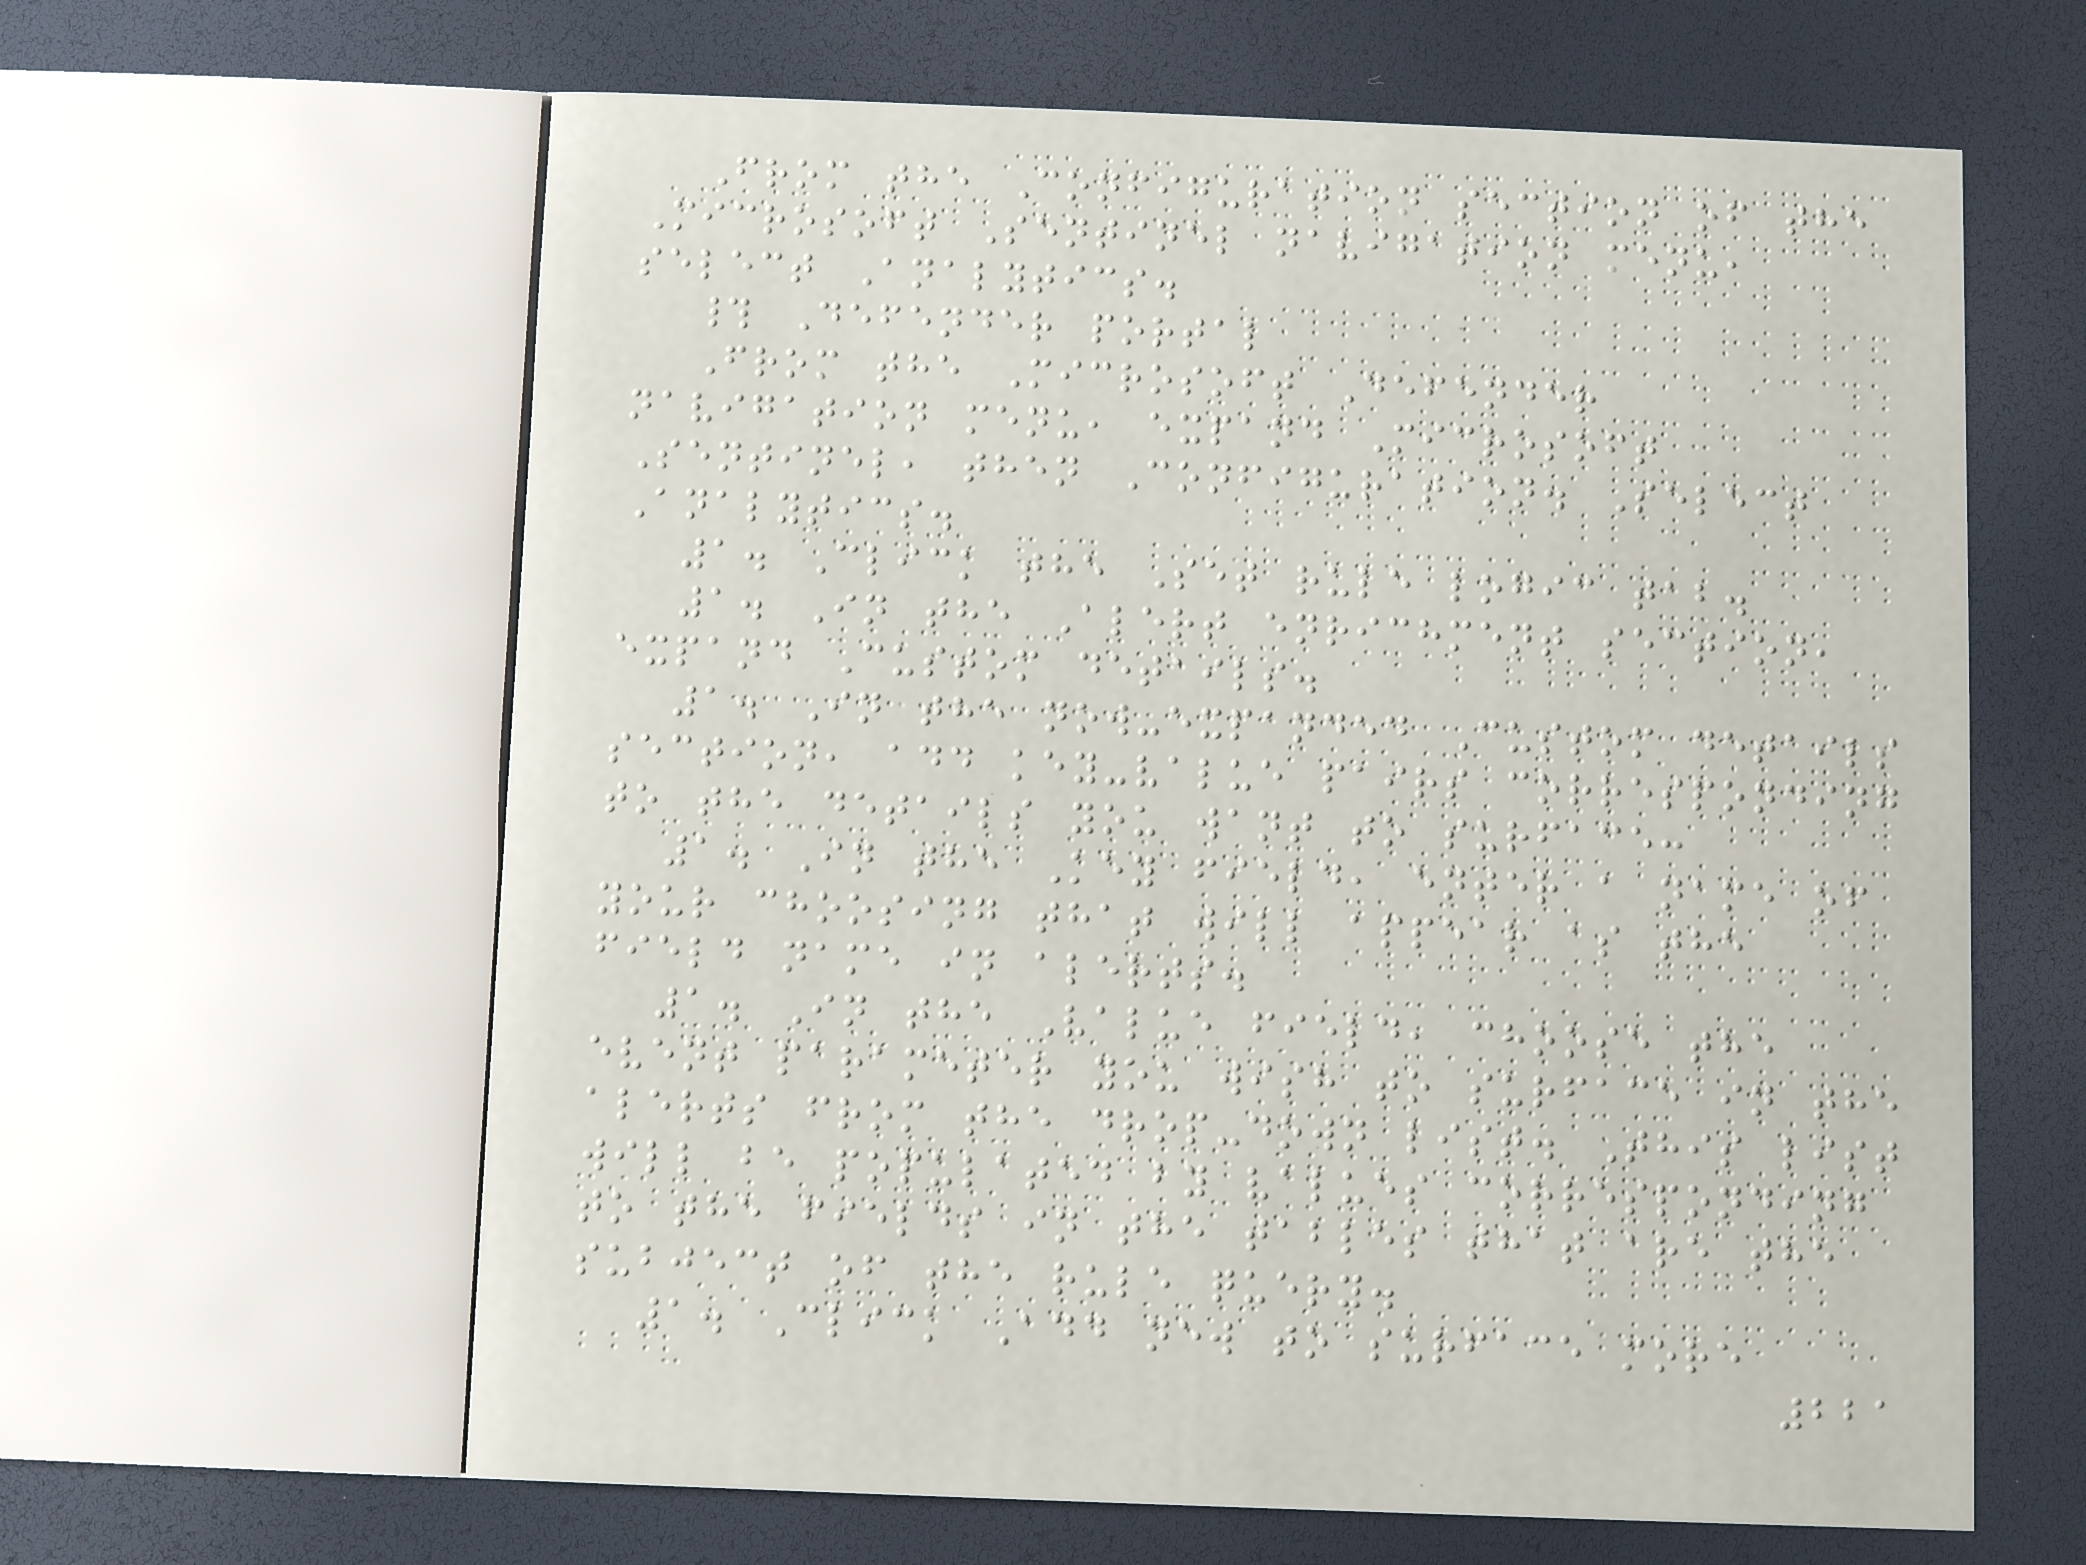From the Configuration section of the
Microsoft Sentinel navigation menu,
select Analytics.
# Defender portal
From the Microsoft Defender
navigation menu, expand Microsoft
Sentinel, then Configuration. Select
Analytics.
1. Click the Set rule logic tab.
1. In the Alert enrichment section,
expand Custom details.
1. In the now-expanded Custom details
section, add key-value pairs corresponding
to the details you want to surface:
1. In the Key field, enter a name of
your choosing that will appear as the
field name in alerts.
1. In the Value field, choose the
event parameter you wish to surface in the
alerts from the drop-down list. This list
will be populated by values corresponding
to the fields in the tables that are the
subject of the rule query.
1. Click Add new to surface more
221
